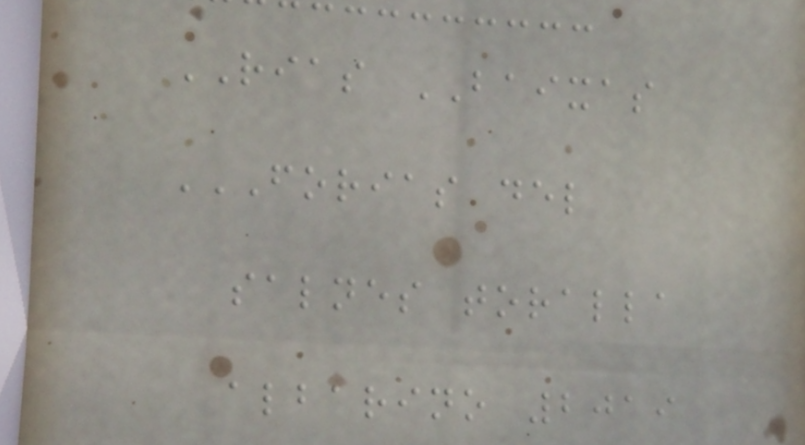RIAS BAIXAS
FORIAS DEL
SALNES TORALLA
ALBARINO 2019
